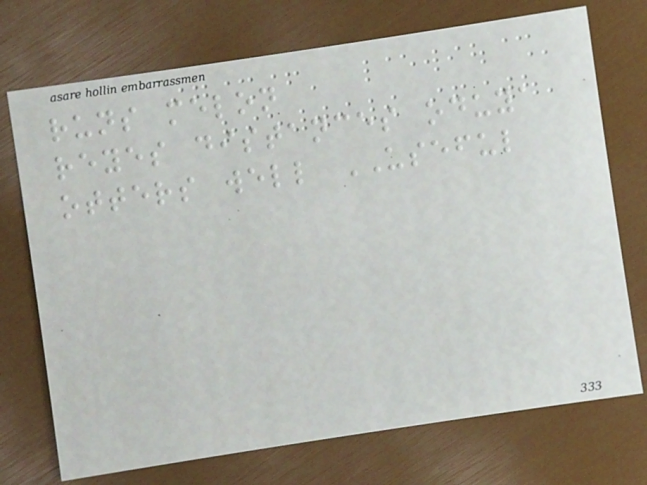runs melon
reyes distances oduya
otters well USEFUL
